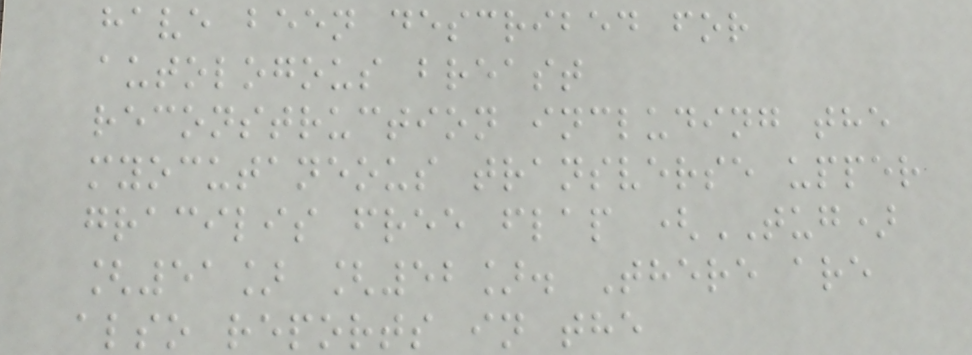have been described for
autologous breast
reconstruction including the
myocutaneous transverse upper
gracilis free flap (TUG)
[51] [52]. There are
also reports in the
